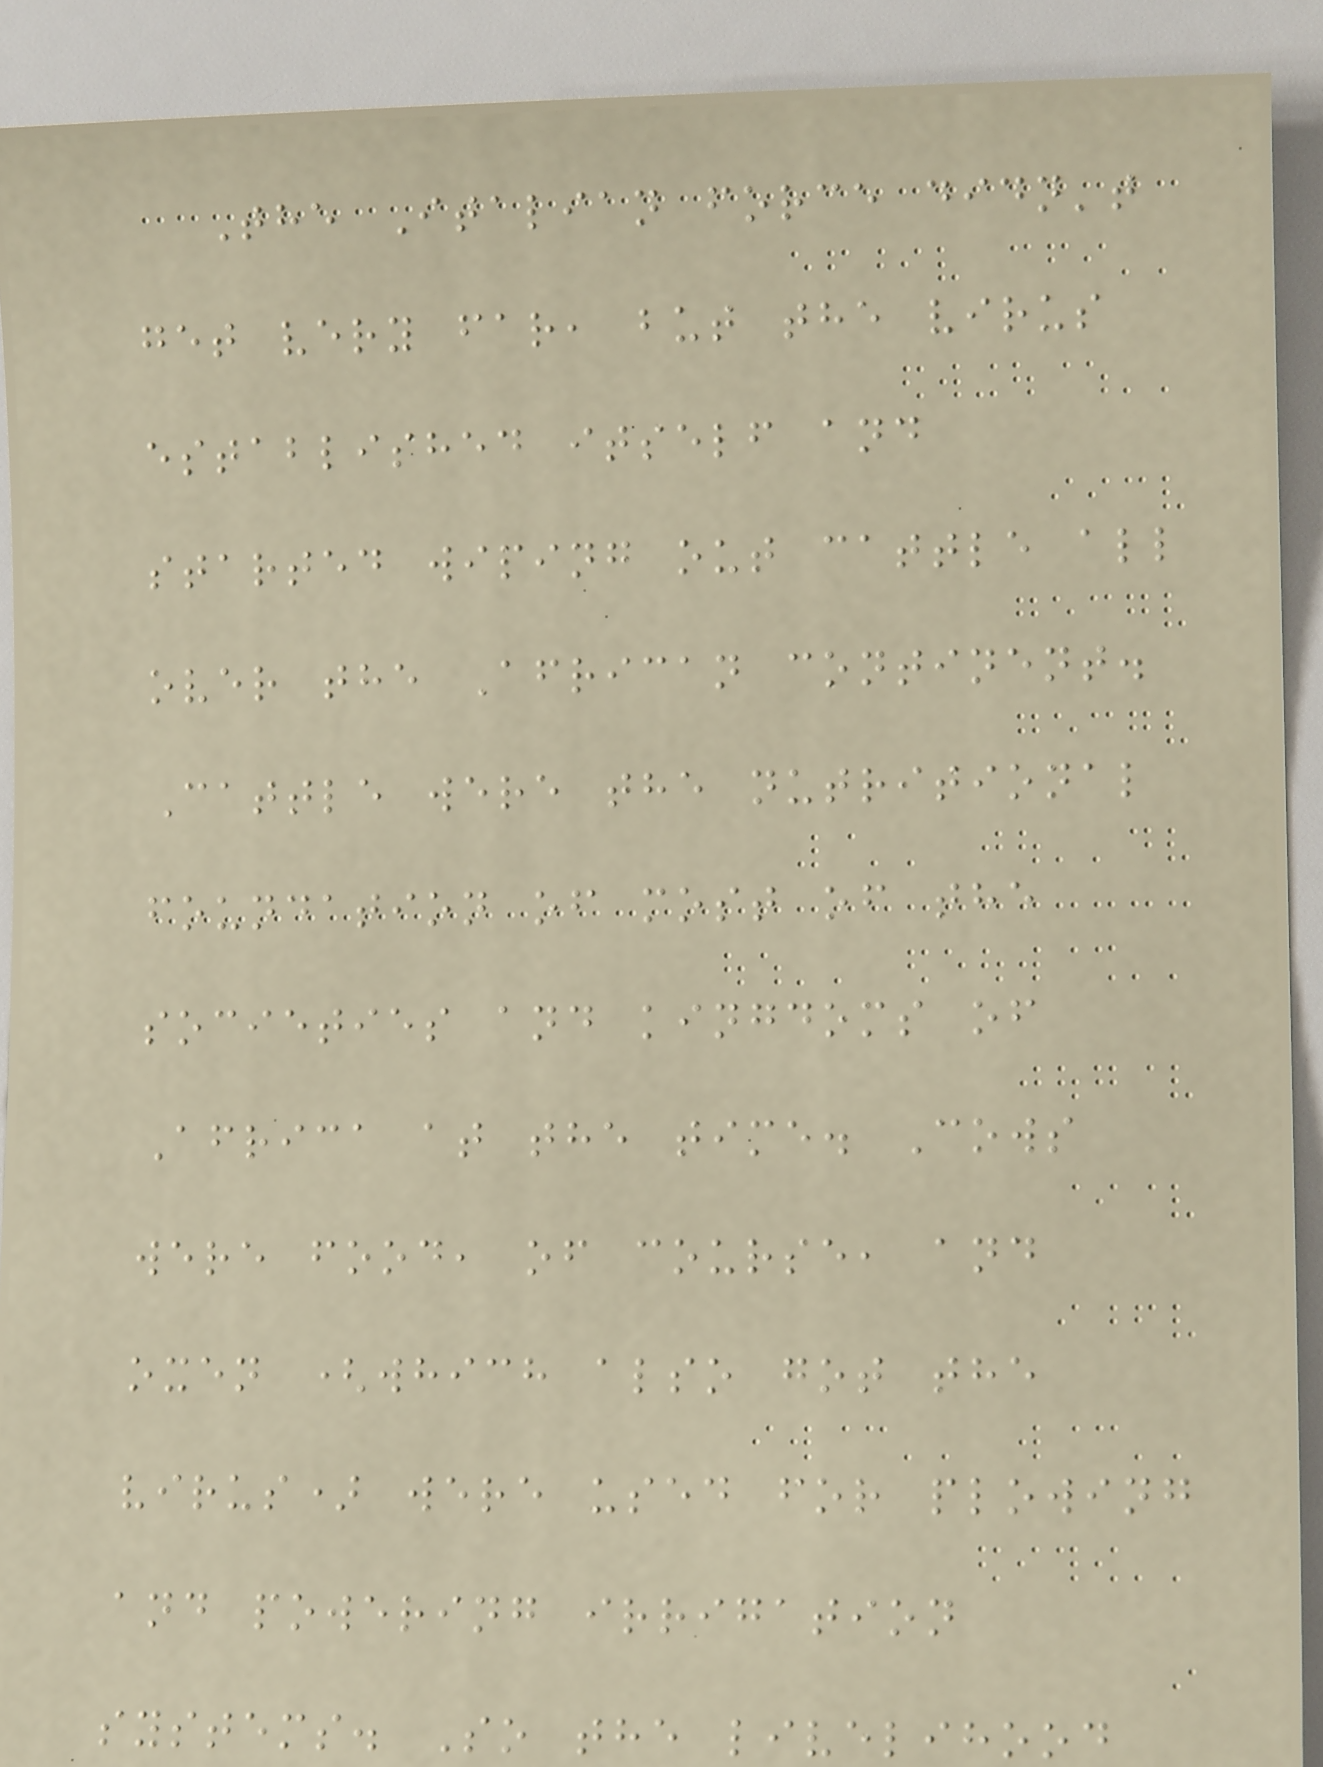The Italian force didn't
get very far, but the virus
established itself and
started wiping out cattle all
over the African continent.
Cattle were the nutritional
foundation of most of the
societies and kingdoms of
Africa at the time. Cows
were food, of course, and
oxen (which also got the
virus) were used for plowing
and powering irrigation
systems. So the livelihood
